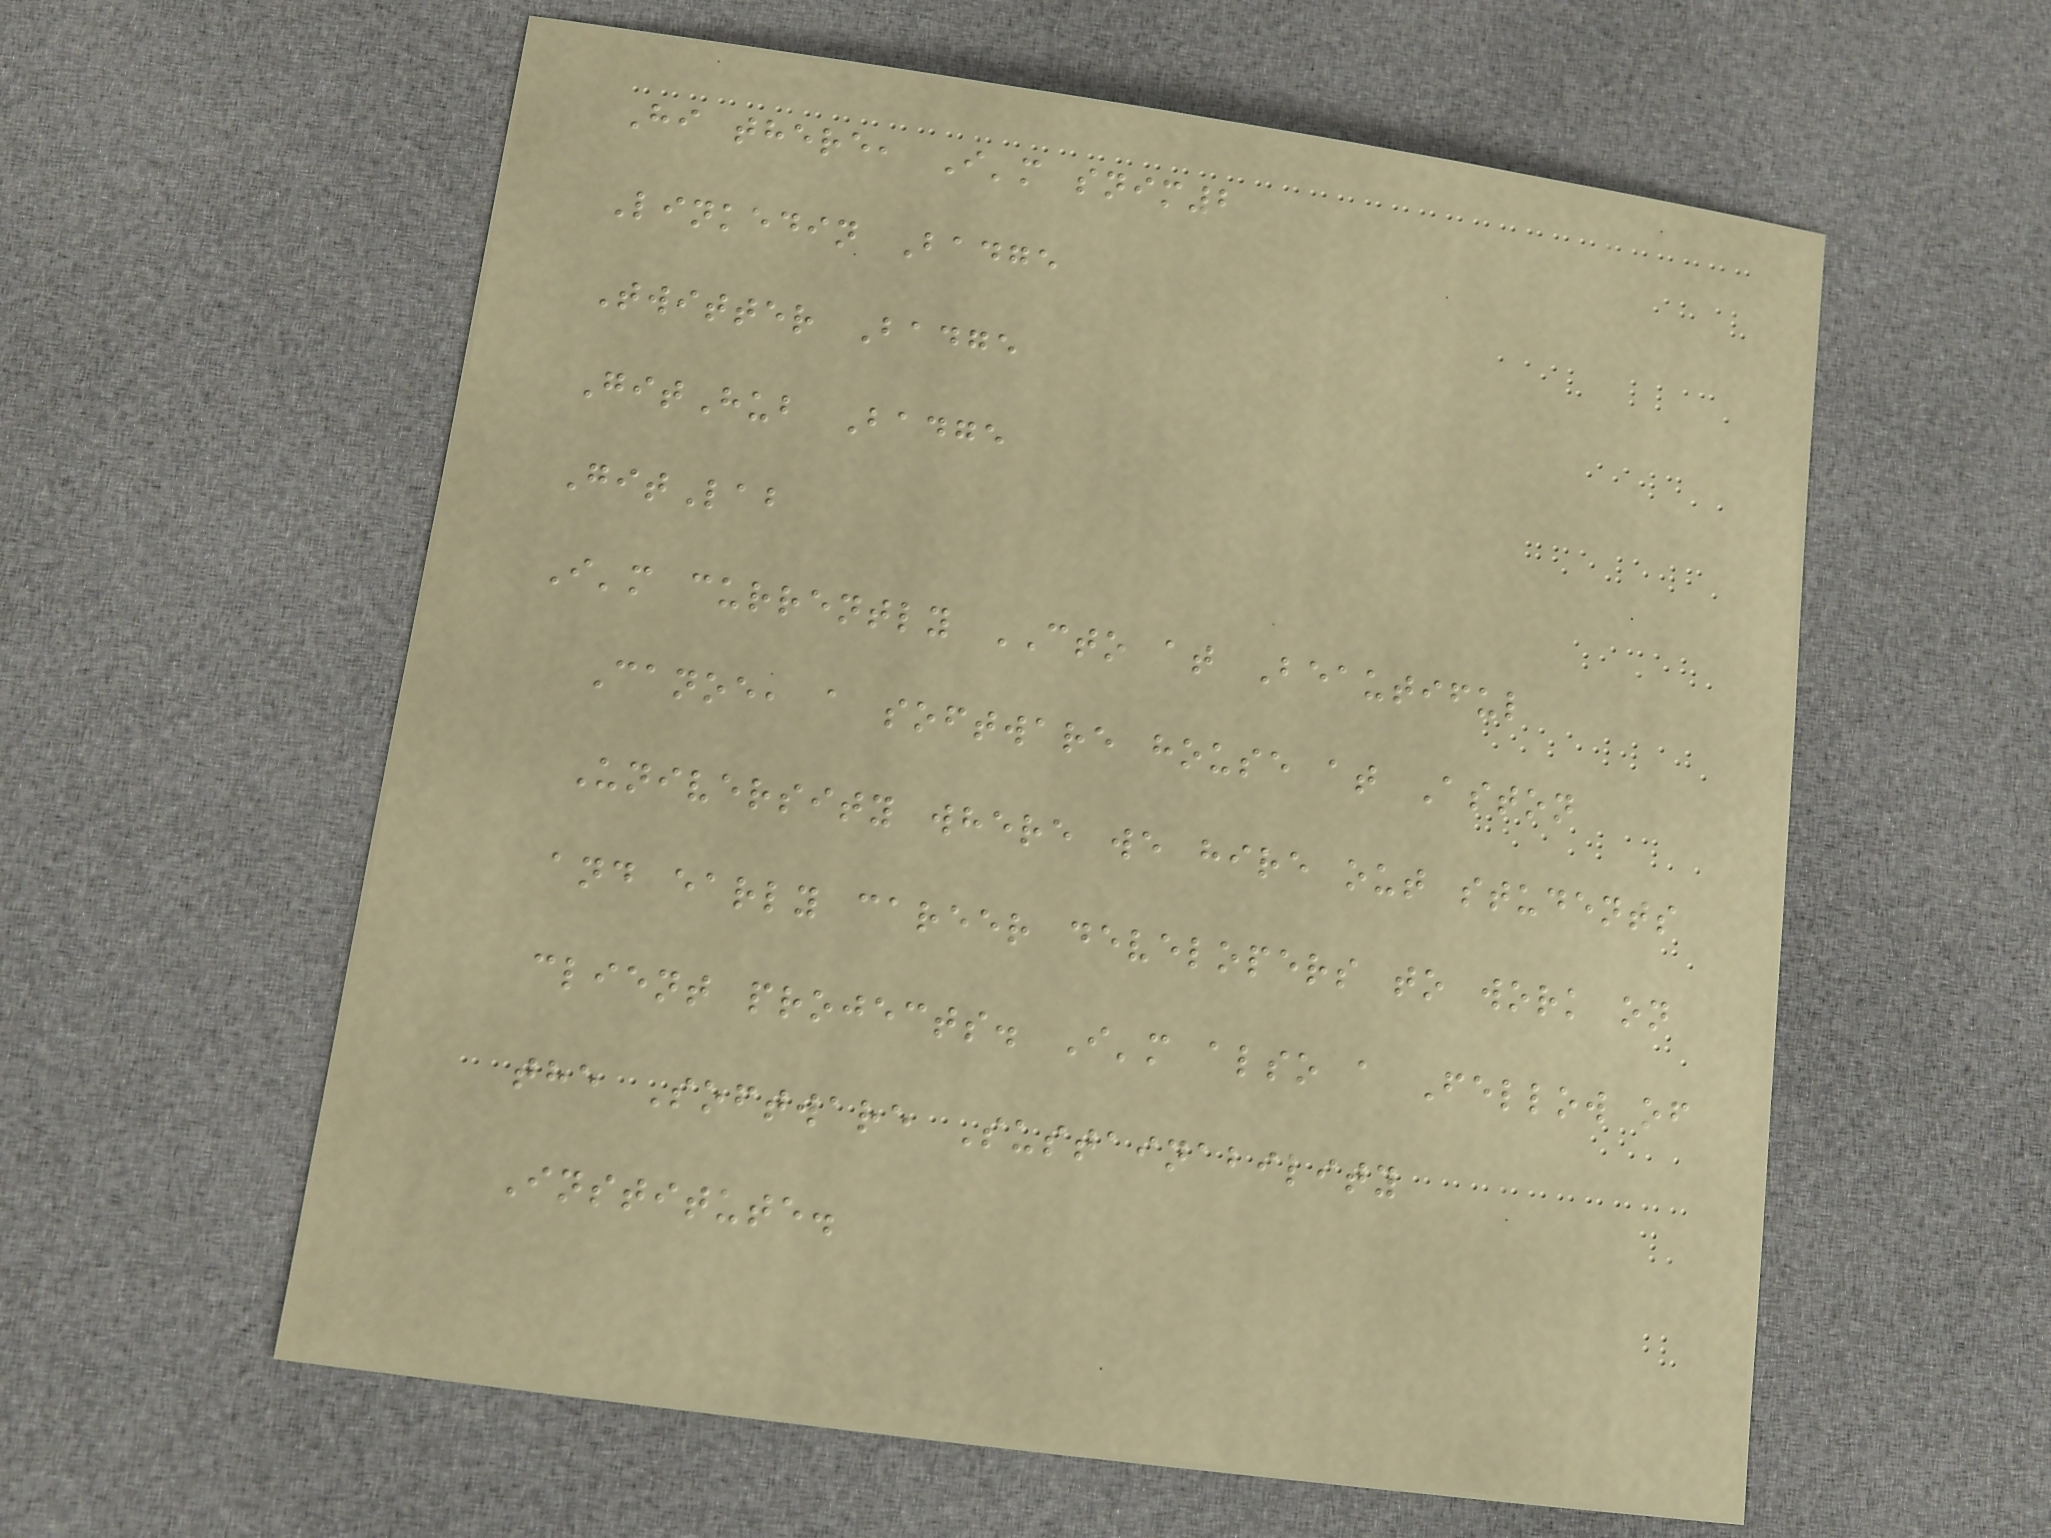Hi there, I'm snim2
Linkedin Badge
Twitter Badge
GitHub Badge
GitLab
I'm currently CTO at Beautiful
Canoe, a software house at Aston
University where we hire out students
and early career developers to work on
client projects. I'm also a Fellow of
the Software Sustainability
Institute.
